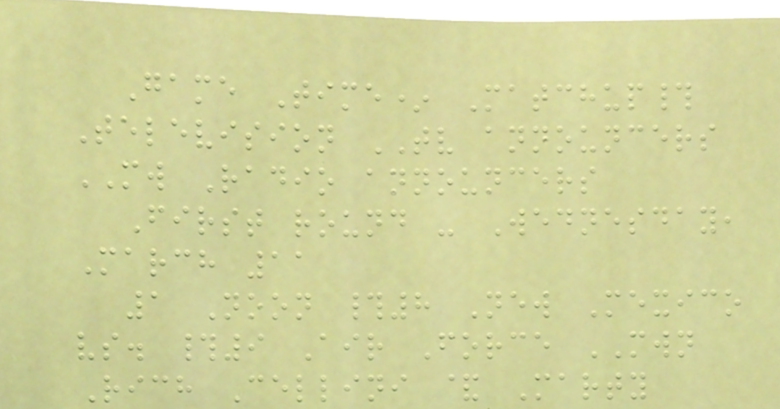Game Time* Matchup#
Television TV announcers
MW Radio announcers
First round - Wednesday,
March 11
1 Noon #8 New Mexico
vs. #9 Air Force MWN
Rich Cellini & Marty
